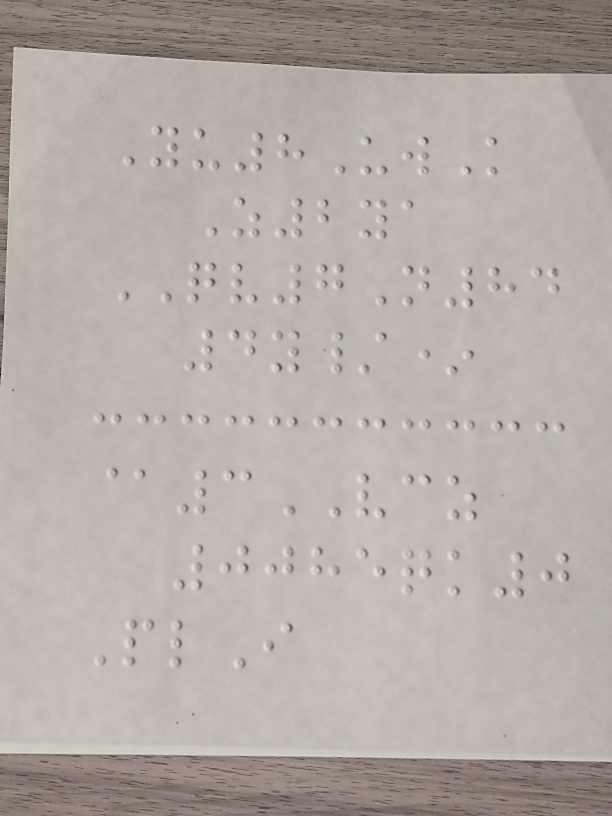Yu8UwK
Z2ya
QV7N84
4y/*
@3VCZ
0085qk0
PlI
